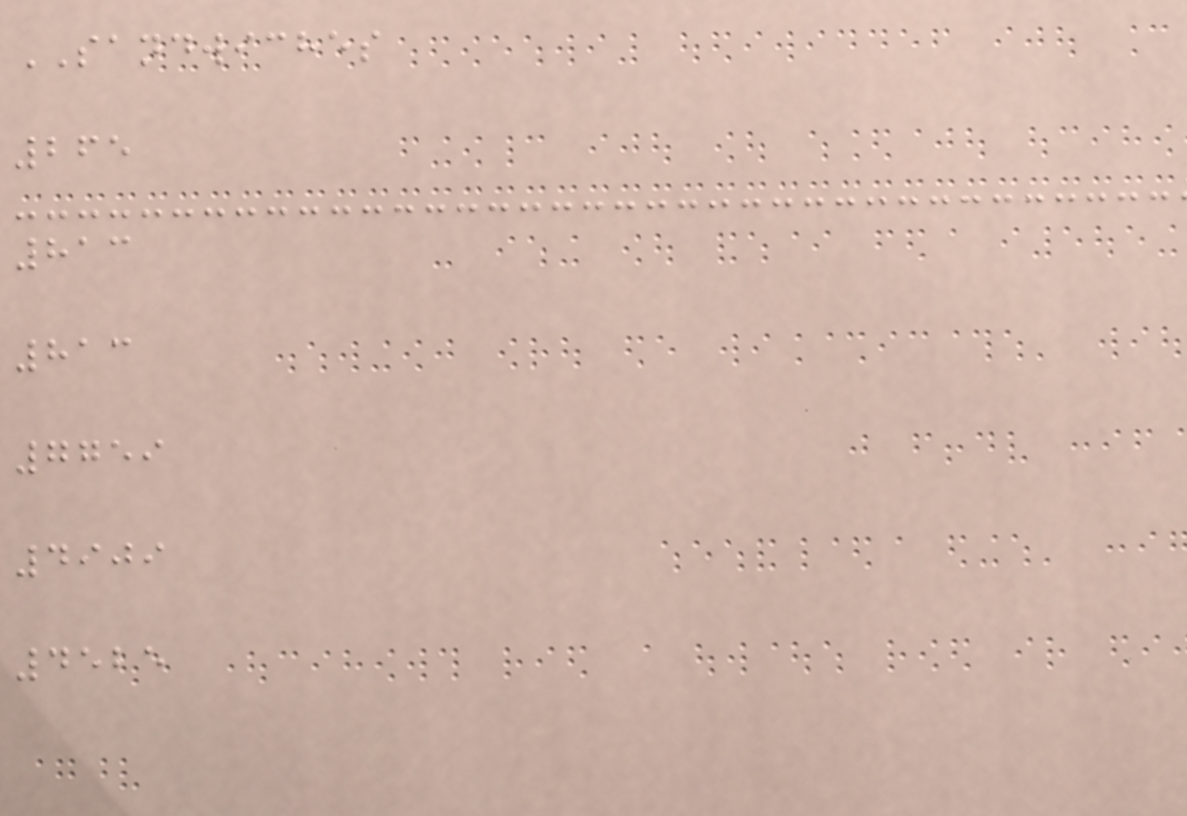SANDWICHES
265
813
813
7759
4909
4525
